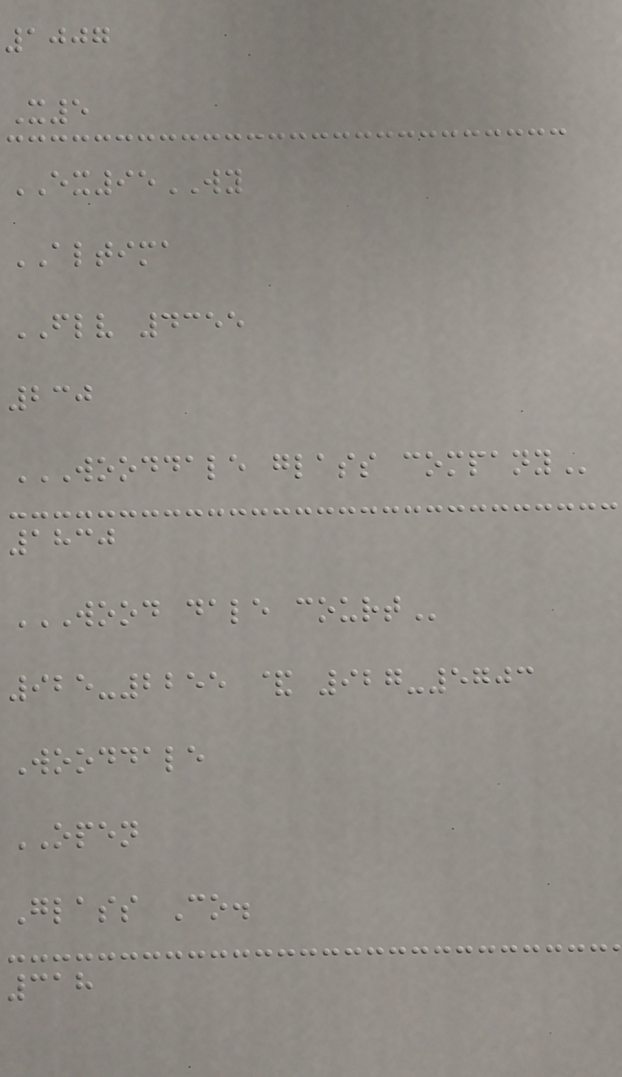1007
X5
EX95WY
ALTIMA
FLV 4355
230
WOODDALE GLASS COMPANY
1830
WOOD DALE COURT
925-2255 & 927-5703
Wooddale
OPEN
Glass Co.
318
